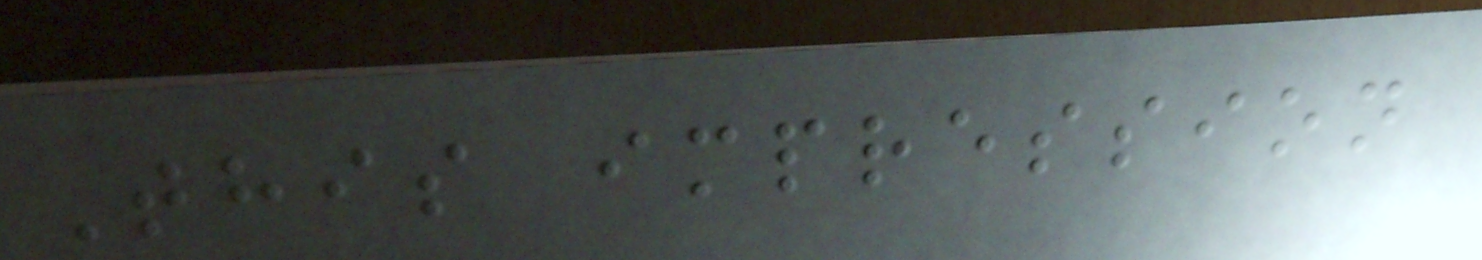This impression
